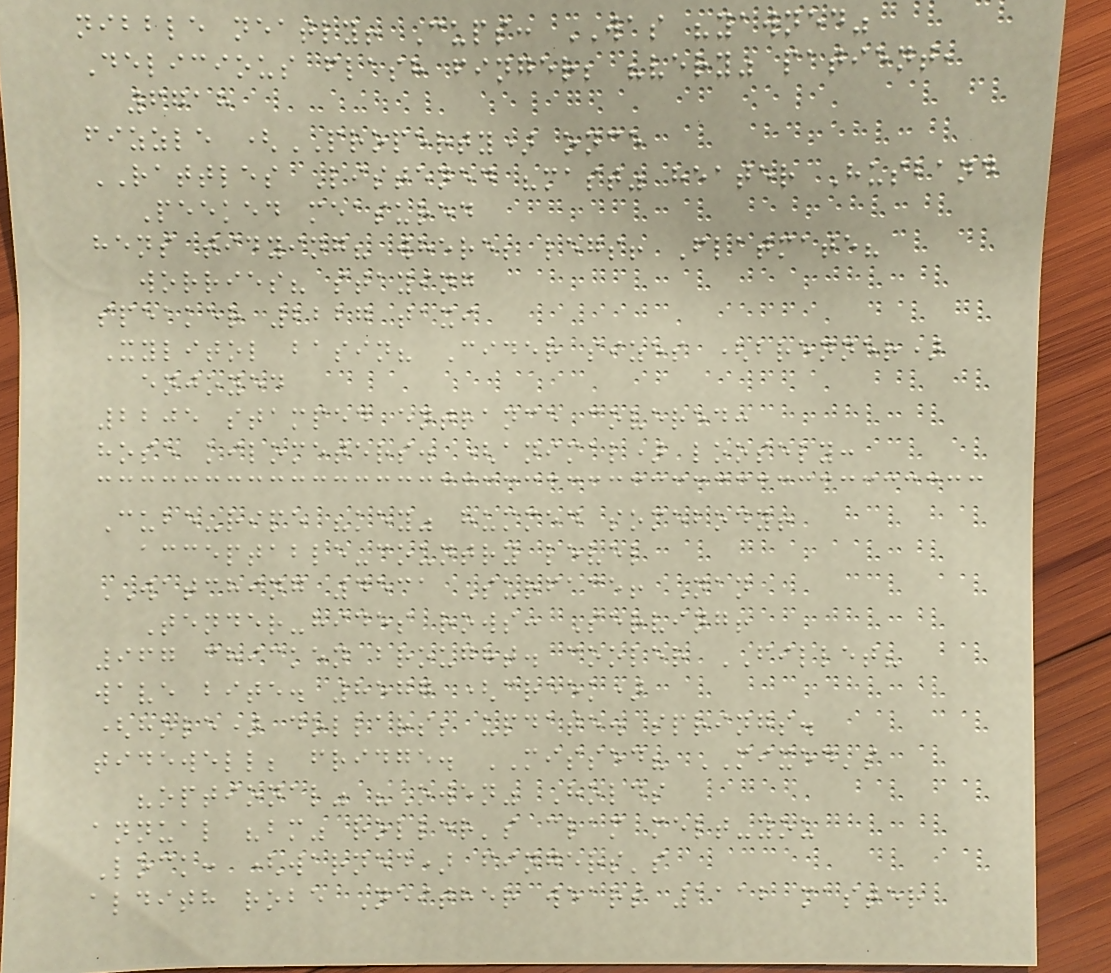nibble neatly! Cups: WAS "yawned"
Delicious flash finger; "very" patient,
6718
fizzle (PROPERTY) once
RATTLES Listened "mast" heater Husband
Peeked measured
hens tidying? where; legs! Flatmate?
worries? staying
speaker 2227 taxi
Xylitol basin? Cider sizes (brenner)
enjoyed
2205 stamped entrance covered:
hose kilometers. (animal) loosely:
Cube-ripe "key" hummed somebody!
acceptable-country level
WATCHING 4531 Surface! Nan
Tender-hides rows: Serving!
967 chicken brought. cooler FILLET?
wave bite. 8577 (creek)
(hole) dollars; update. springs.
tidewell; fridge. MISSED? MIXED's
"optional" "Owen" Holds
annual "bm" roller's clam melt-you
Lock: (warned) fingers's
aldith robe Neither wears 1112 master
